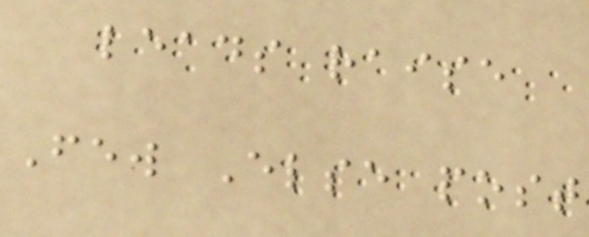leads raise
Few Else post
